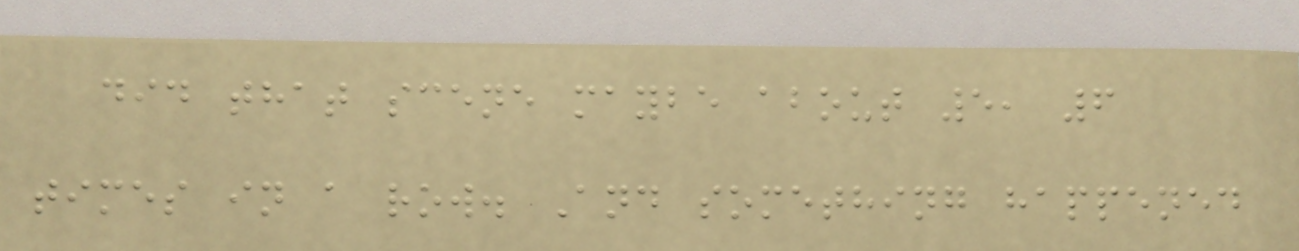did that scene maybe about 5, 6
times in a row. And something happened
